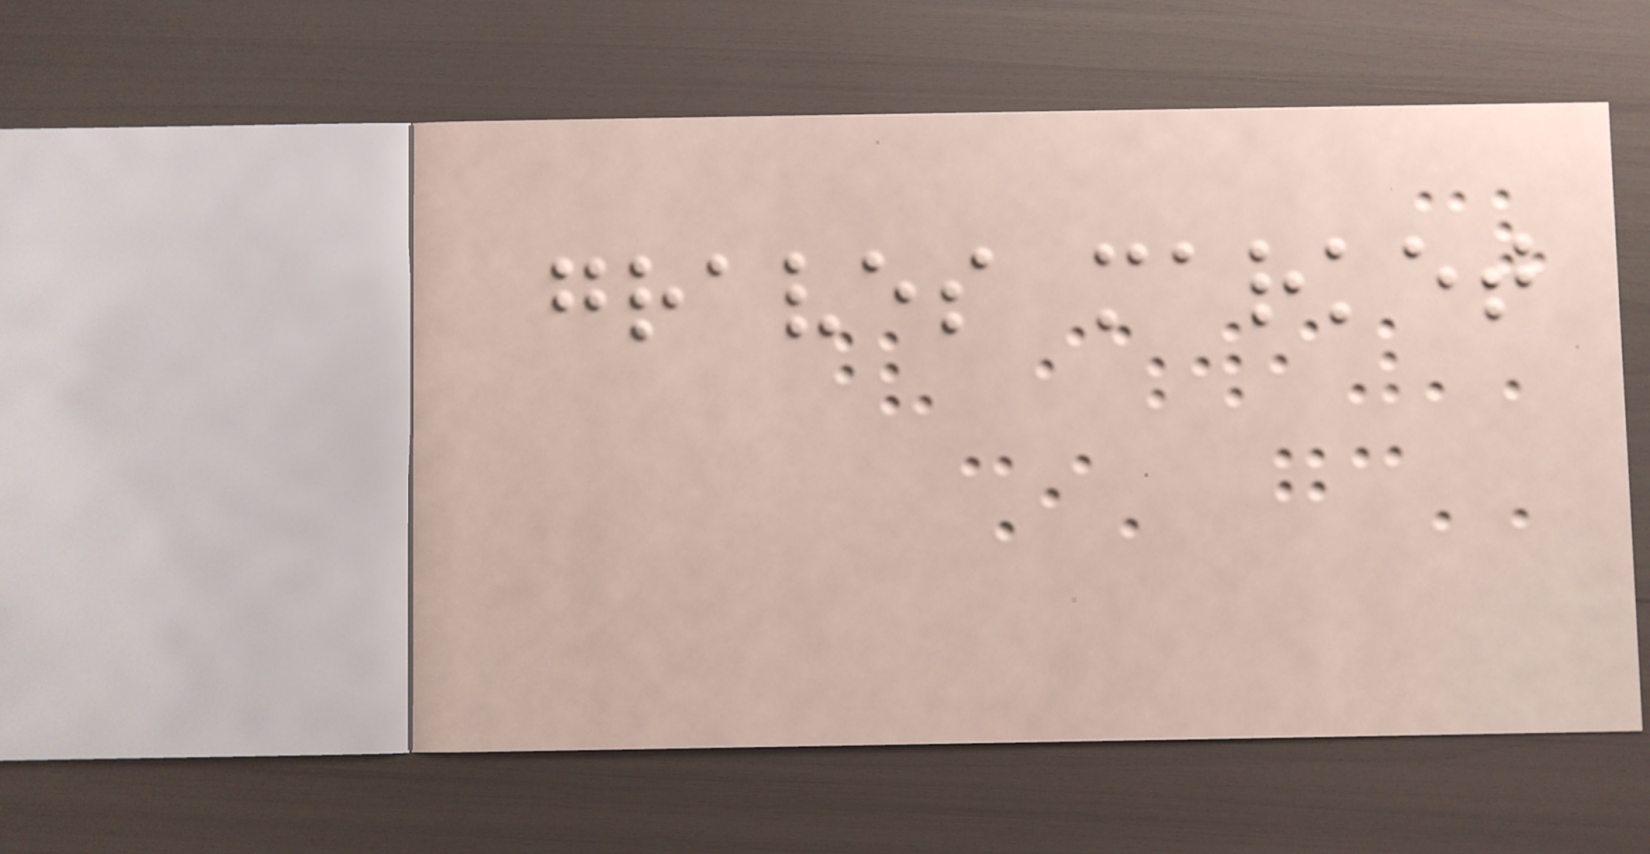graves market
